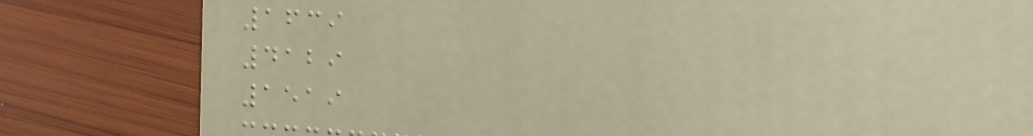1639
4129
1519
